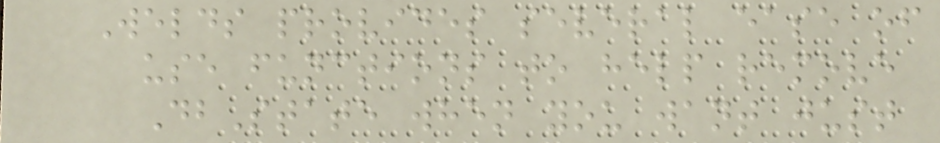Welds provides several ease of
use functions to help remove
DbState when you want just
